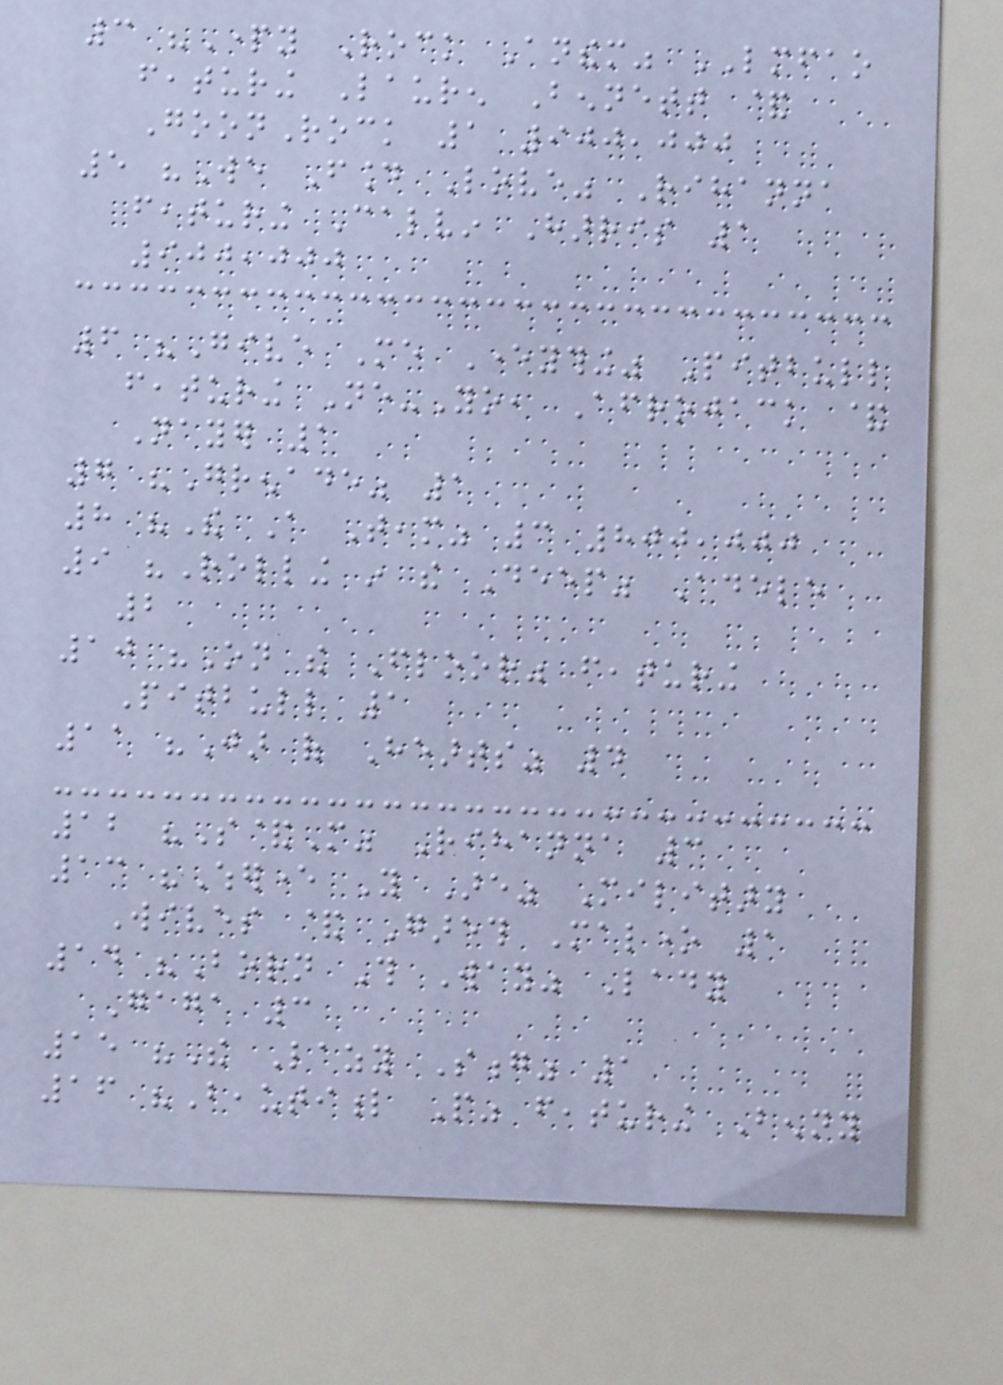3 "Party Rock Anthem" LMFAO
featuring Lauren Bennett &
GoonRock 1 900,000
5 "We Found Love" Rihanna
featuring Calvin Harris 1
900,000
6 "Give Me Everything" Pitbull
featuring Ne-Yo, Afrojack &
Nayer 1
7 "Grenade" 1
8 "The A Team" 3 800,000
9 "Rolling in the Deep" Adele
2
10 "On the Floor" featuring
Pitbull 1
11 "Jar of Hearts" 4
12 "S&M" Rihanna 3
13 "Wherever You Are" Military
Wives & Gareth Malone 1
14 "Born This Way" Lady
Gaga 3
15 "The Lazy Song" 1
16 "Beautiful People" featuring Benny
